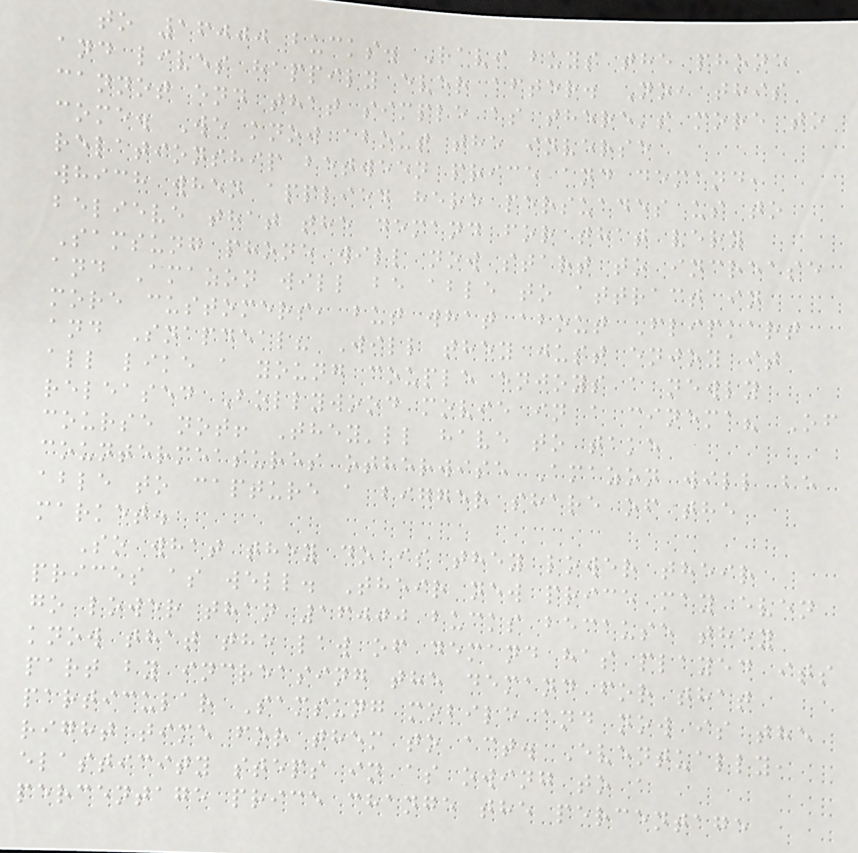to 16000 bucks. Ravi buys the phone
and lives happily ever after. No, this
cannot end that simple as there's more to
come. We know about the inverse
relationship between price and demand,
which when applied here persuades us to
believe that the demand for that very
Samsung phone will now start to increase
and Amazon will be able to attract in
more customers, but what about Flipkart
and Snapdeal? Will they just enjoy it
all like a young couple enjoys a newly
released Bollywood movie in a cinema? Of
course not! They'll have to take
countermeasures otherwise Amazon will be
able to capture a bigger share of the
market.
So what they do is they lower their
prices as well. Their new price may even
go lower than 16000 bucks because they
know that the law of demand has played its
part by increasing the demand for that
particular Samsung mobile and now is the
right time for them to act. Eventually,
elasticity steps in as owing to a
percentage price change the percentage
